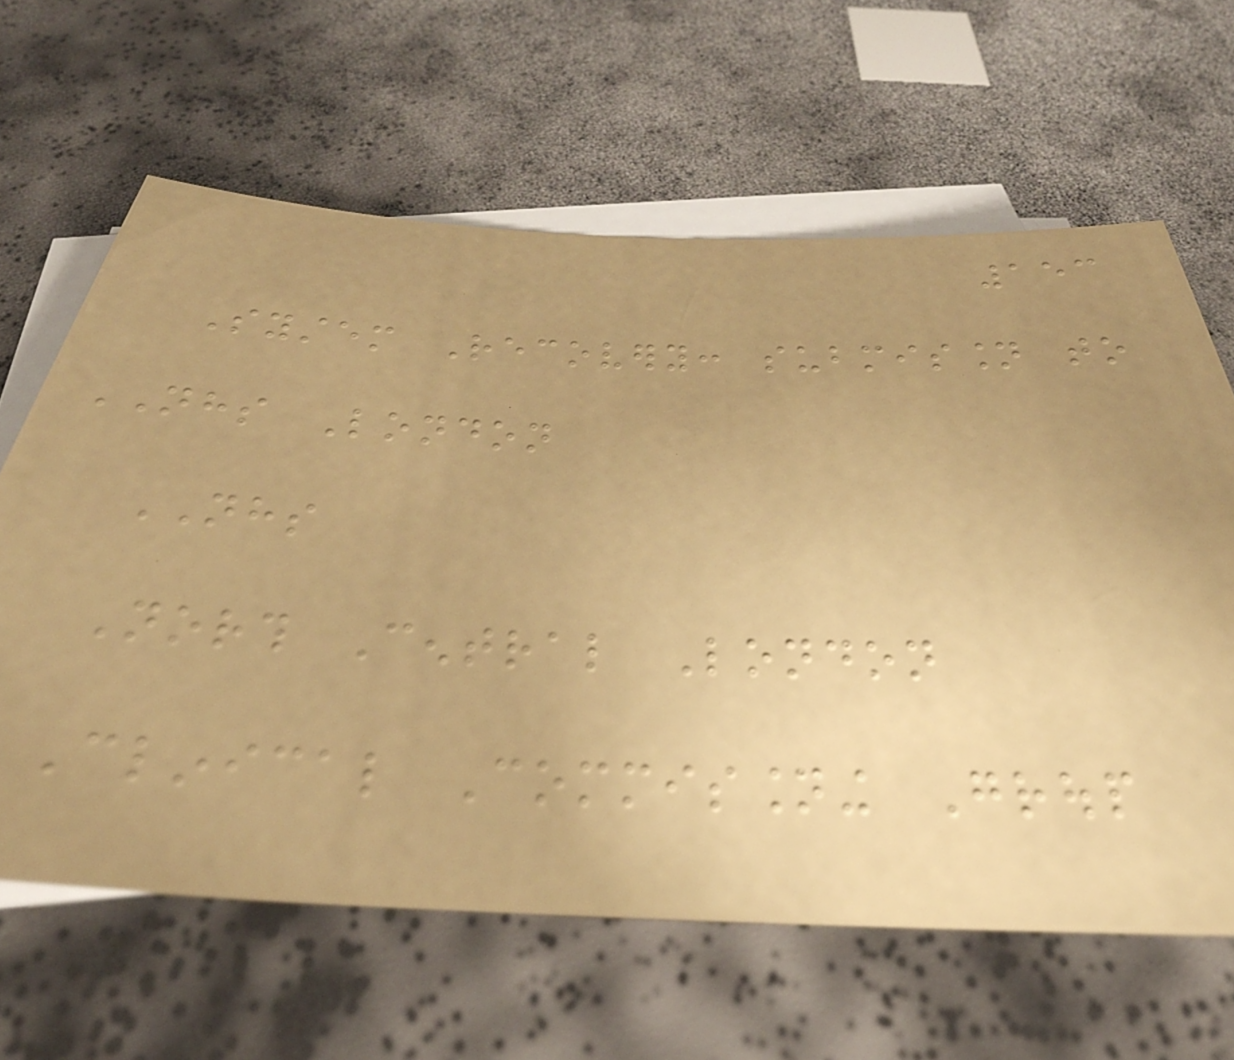153
System Recovery: submission to
NHS London
NHS
North Central London
Clinical Commissioning Group
